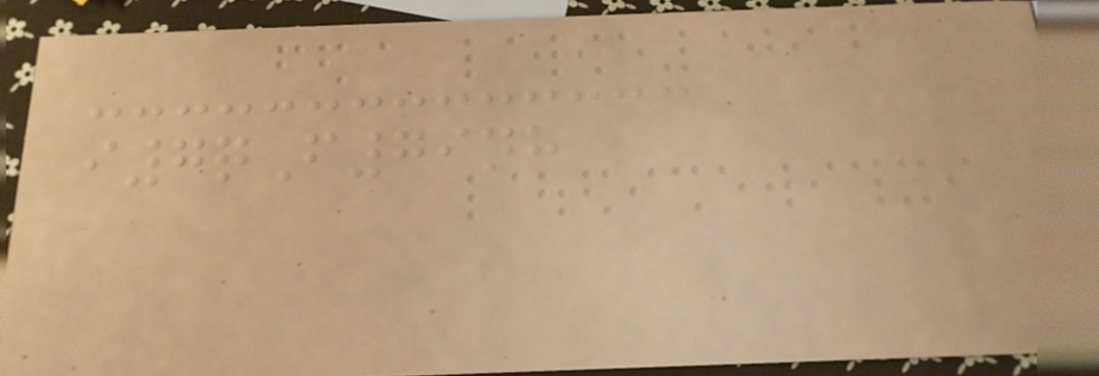i7qF79nh
